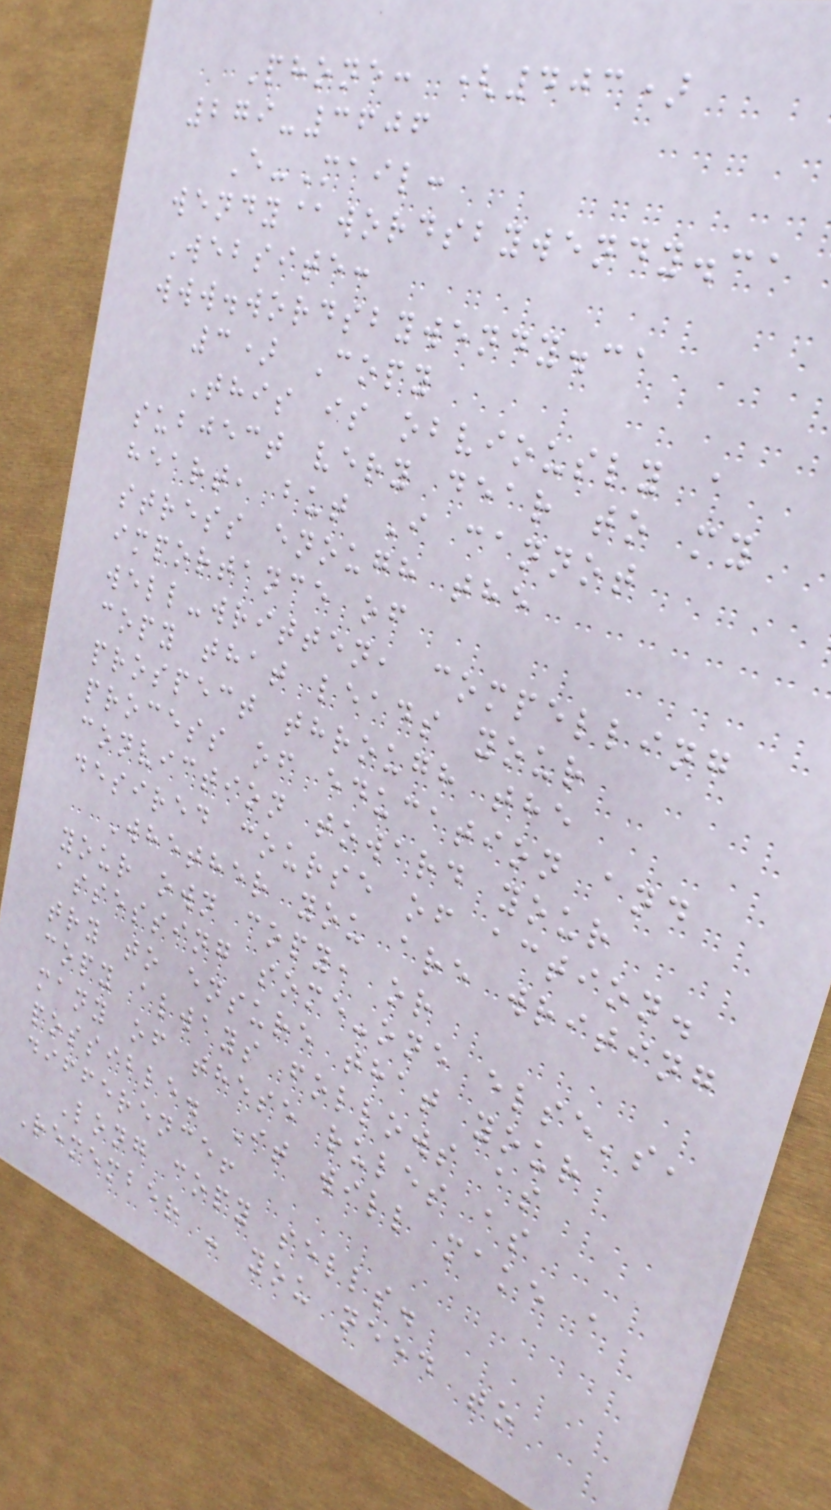Phone: (403)
279-3606
E-Mail:
wendy@wordsbywendy.ca
Website:
www.wordsbywendy.ca
3) Copy
This is obviously a
subject very dear to my
heart, but I cannot
stress enough the
importance of
well-written, compelling
copy that leads your
prospect through the
process of education and
conviction toward your
desired course of action.
Whether you are writing
your own copy, or
assessing some-one else's,
try to ensure that your
copy always follows as
many of these rules as
possible. It will make a
difference!
Long copy sells.
Remember - you need to
